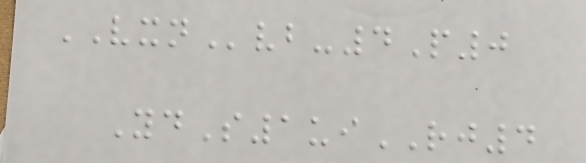VXNvb-4P0
YdS1uiRJ4
